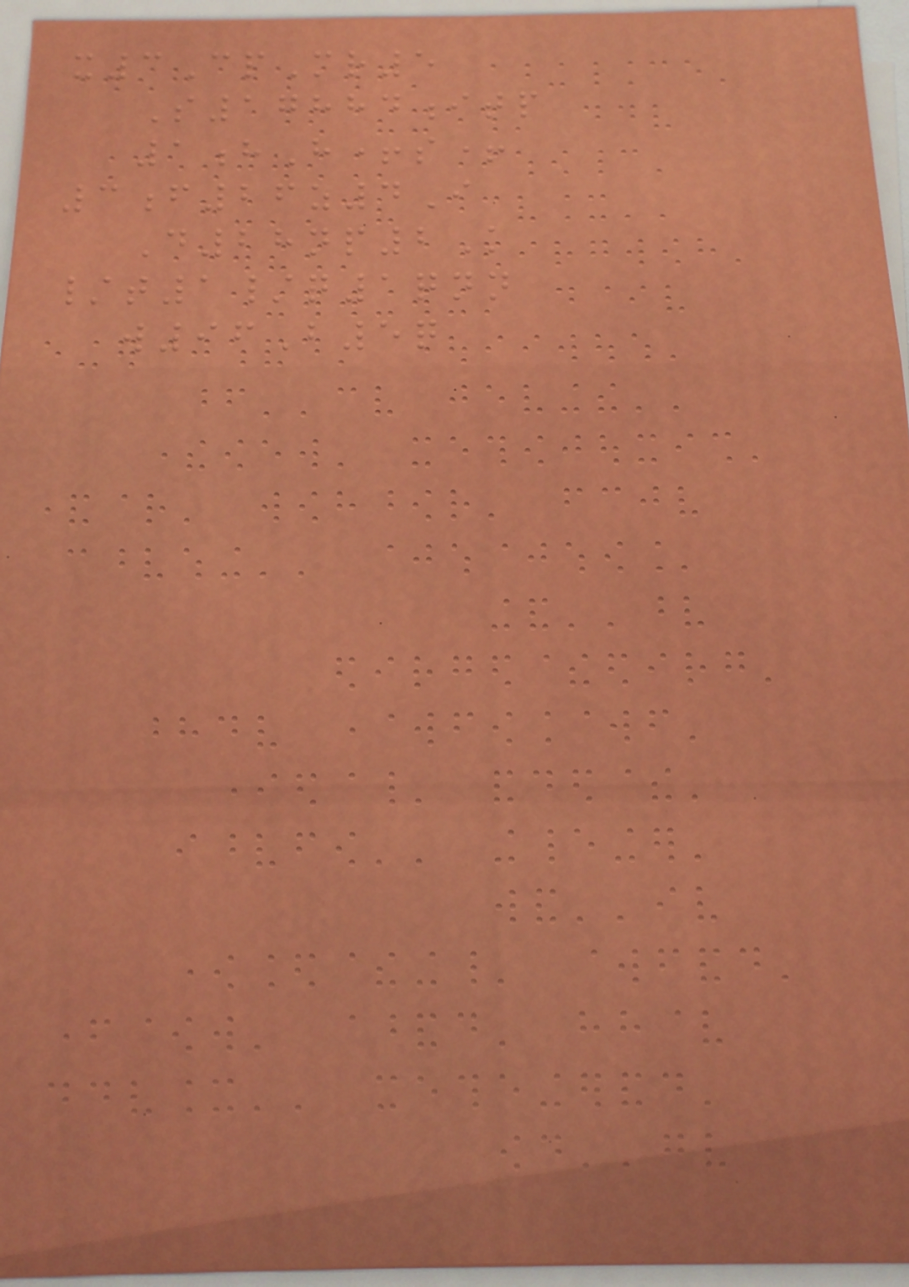x3CpMr5
S17884itp
1hH+s+
3f26z4I
D28np2K
/t1/q1qnn
w96B5q
